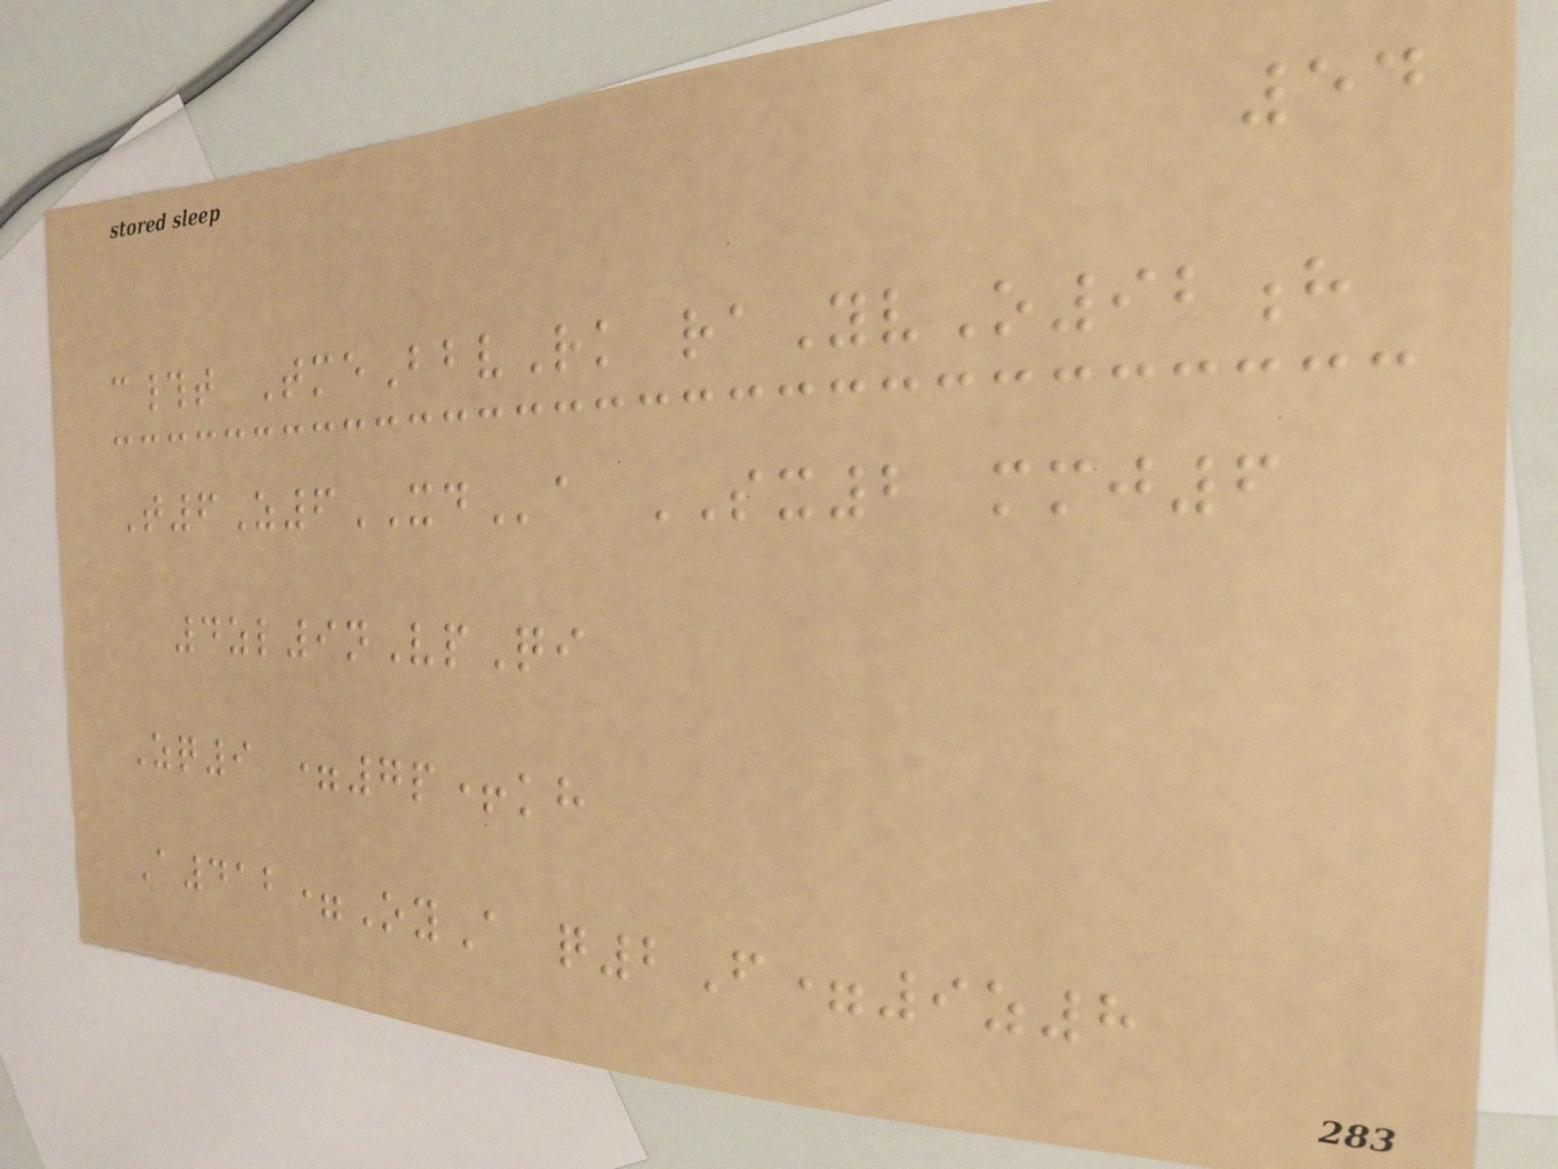54
c#t TmeBbvRk raYvO92h
T6Z6XDa SX2 mmj6
4zl9nVpQi
Zq9 =7p+kh
A412=OyA q2F=9z8
